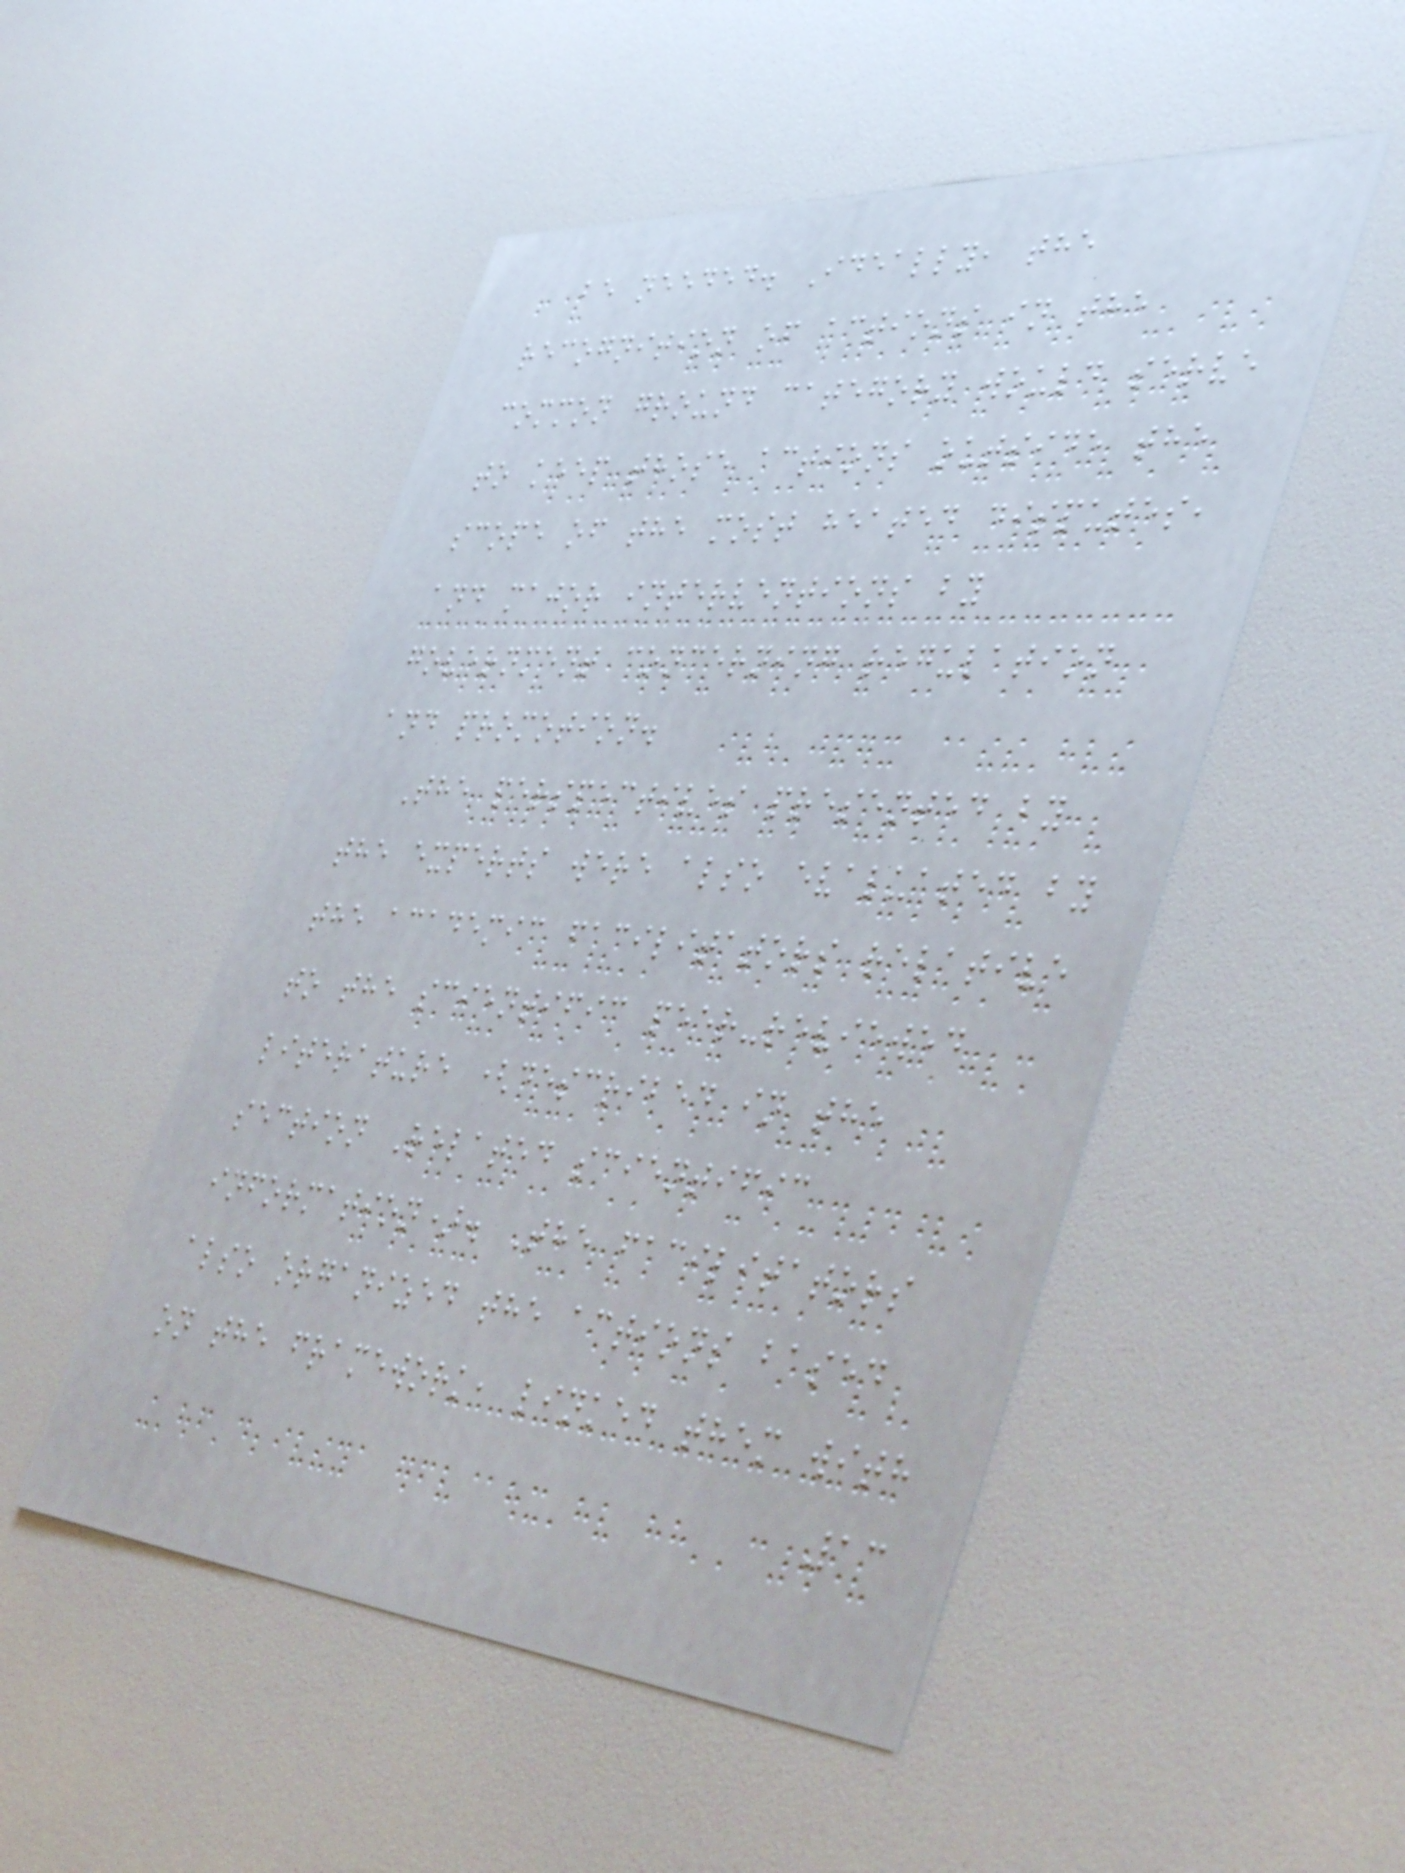be needed. Ideally, the
recognition of actions in the
common ground category would serve
to keep those actions outside the
scope of the most heated disputes,
and major interventions by
government concerning regulation
and promotion.
The perspectives presented by
the experts were also evaluated by
the academic facilitators relative
to the scientific peer-reviewed
literature (described in the
section Related scientific
information). The facilitators
also organized the actions based
on the framework, linked them with
13
